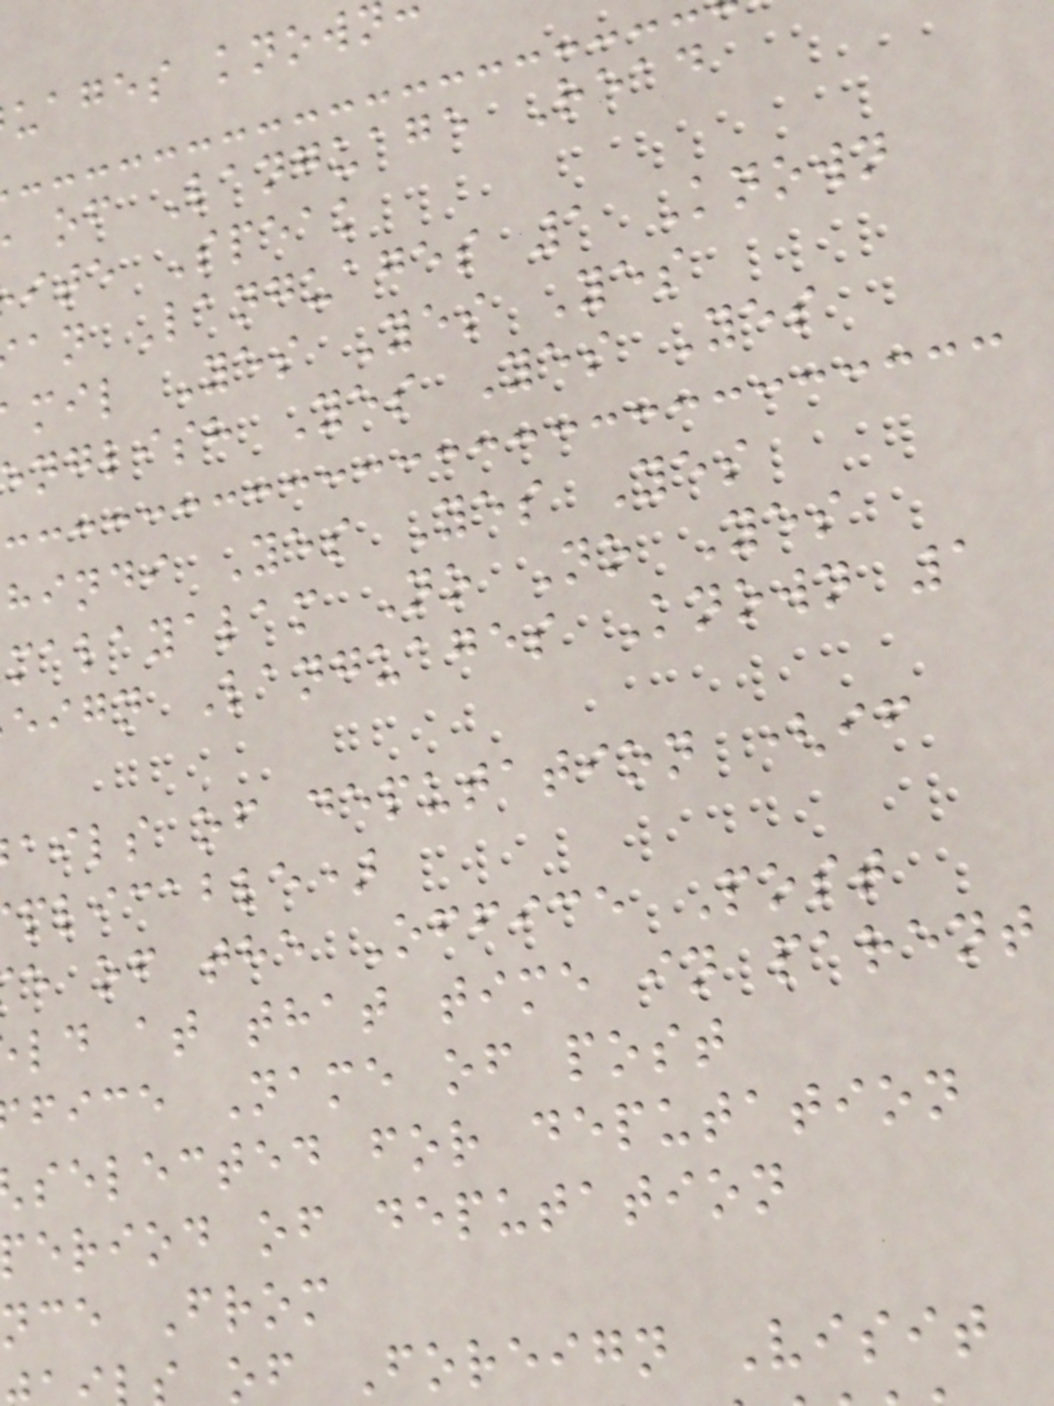uages known
of Language Read
ite Speak
an Languages 1 Known
mil Yes Yes Yes
english Yes Yes Yes
hindi Yes Yes Yes
malayalam No No Yes
eign Languages Known 1
ails of deputation (if
plicable)
e of the Office Post
ld at that time in parent
fice Name of post
selected for deputation
eriod of deputation
nce From
of Foreign Visit
